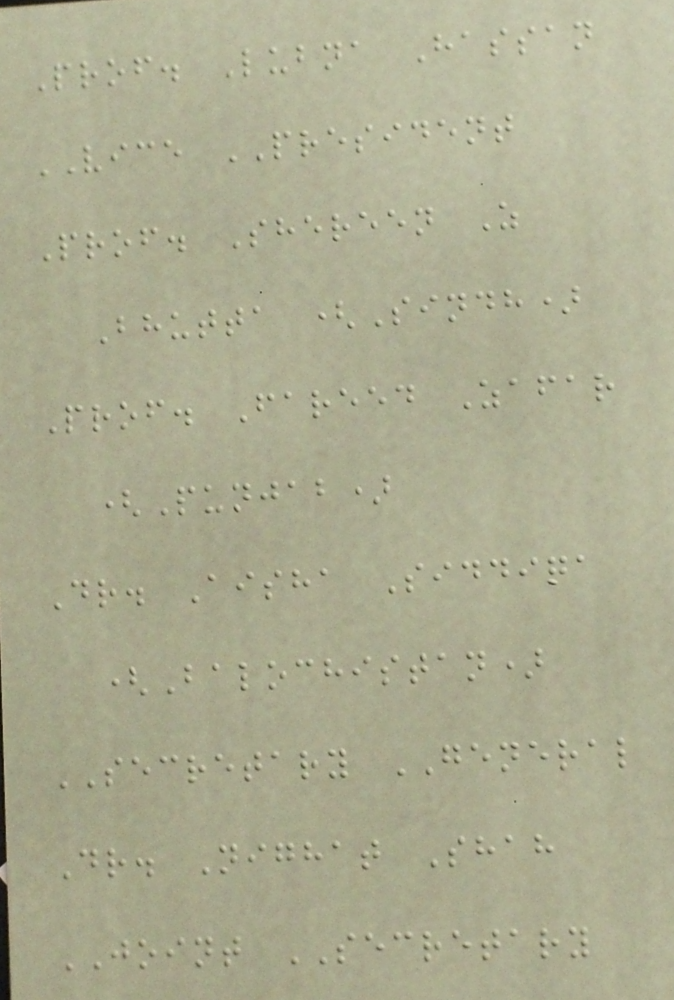Prof. Lubna Hassan
VICE PRESIDENT
Prof. Shereen Z
Bhutta (Sindh)
Prof. Fareed Zafar
(Punjab)
Dr. Aisha Siddiqa
(Balochistan)
SECRETARY GENERAL
Dr. Nighat Shah
JOINT SECRETARY
